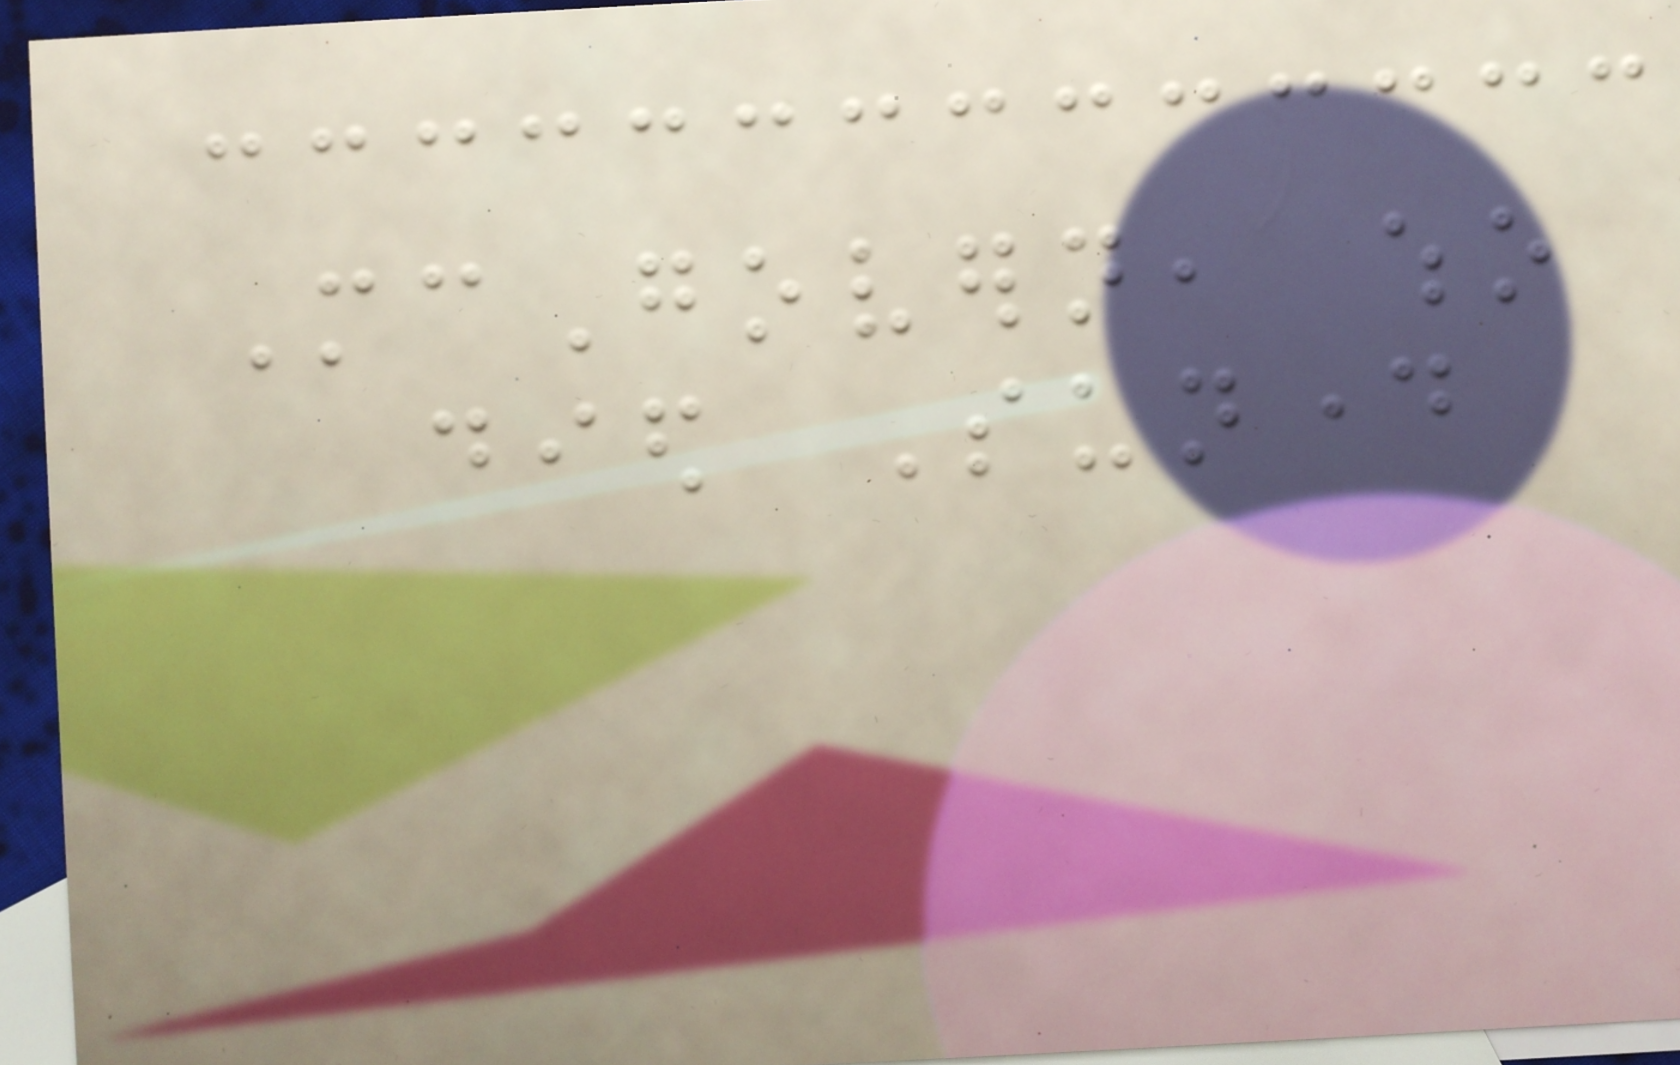McGovern, who
died Sunday
